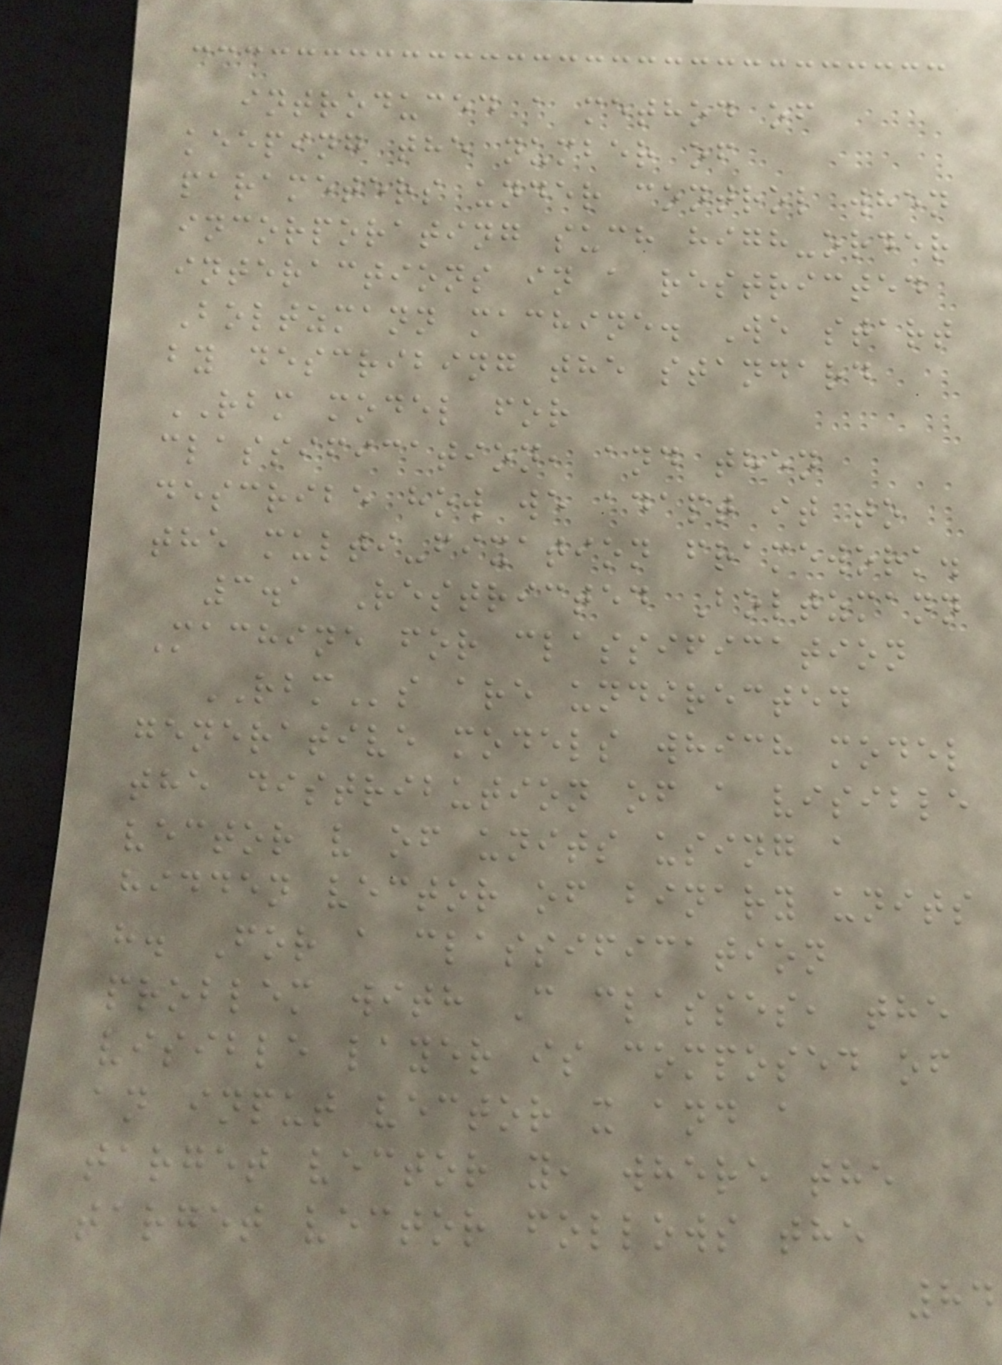introduced a method of
keeping the number of
parameters under control when
incorporating such high-order
interactions in a restricted
Boltzmann machine. We start
by describing the standard
RBM model for
classification, and then
describe how we adapt it to
the multi-fixation framework.
3.1 Restricted Boltzmann
Machine for classification
RBMs are undirected
generative models which model
the distribution of a visible
vector v of units using a
hidden vector of binary units
h. For a classification
problem with C classes, the
visible layer is composed of
an input vector x and a
target vector y, where the
target vector follows the
84
